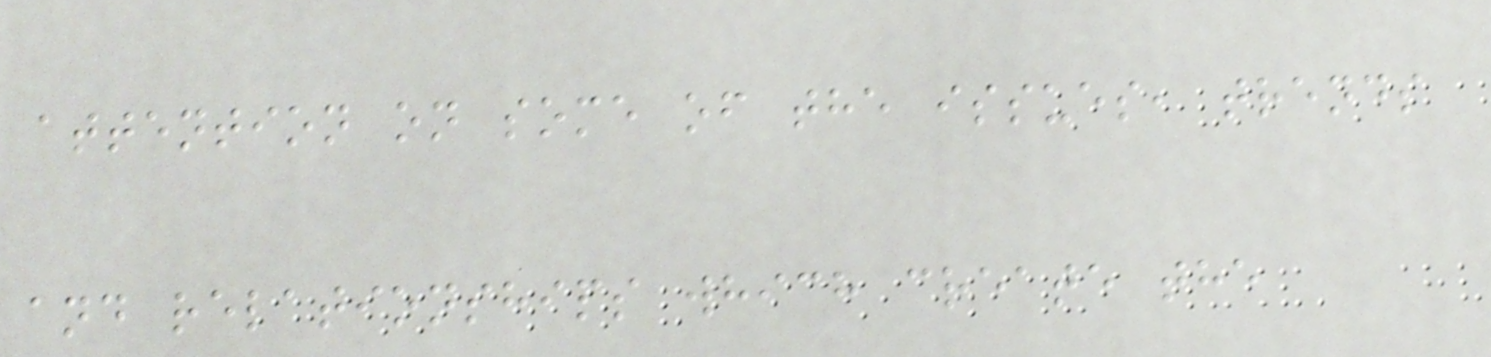attention on some of the issues, trends
and relationships which create the
